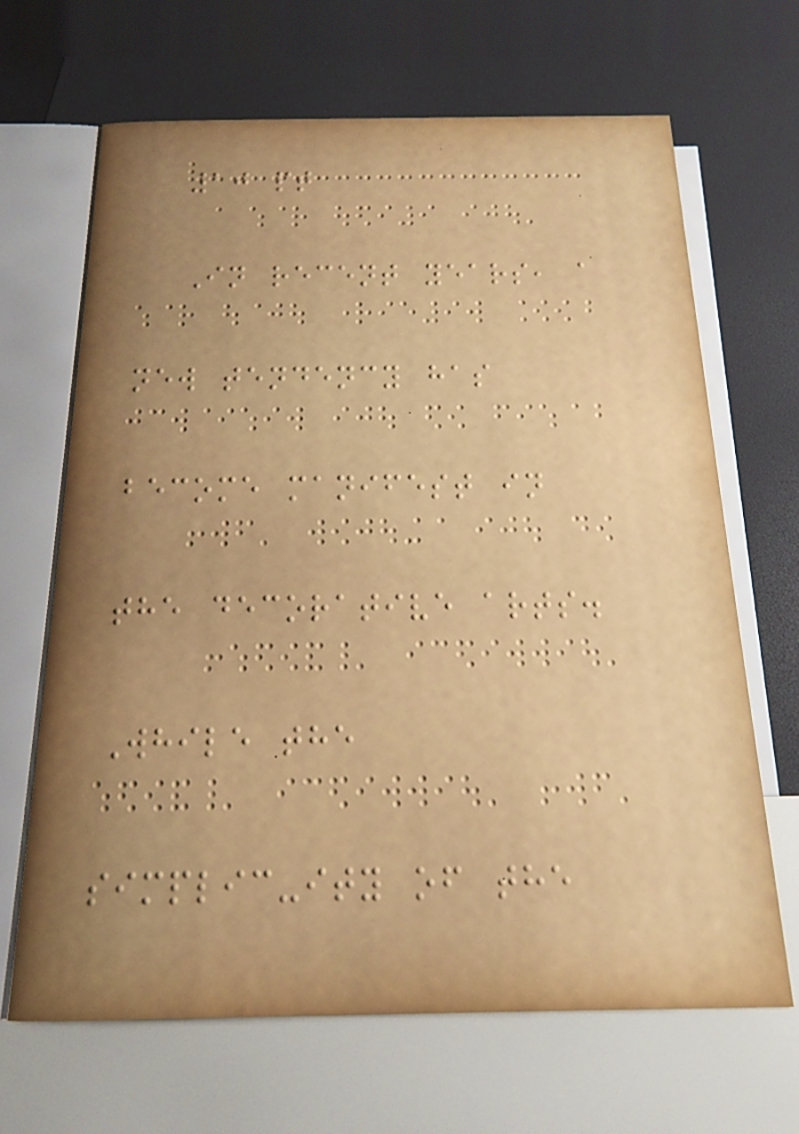10 pt
In recent years, a
new tendency has
become manifest in
the decorative arts.
While the
simplic-ity of the
